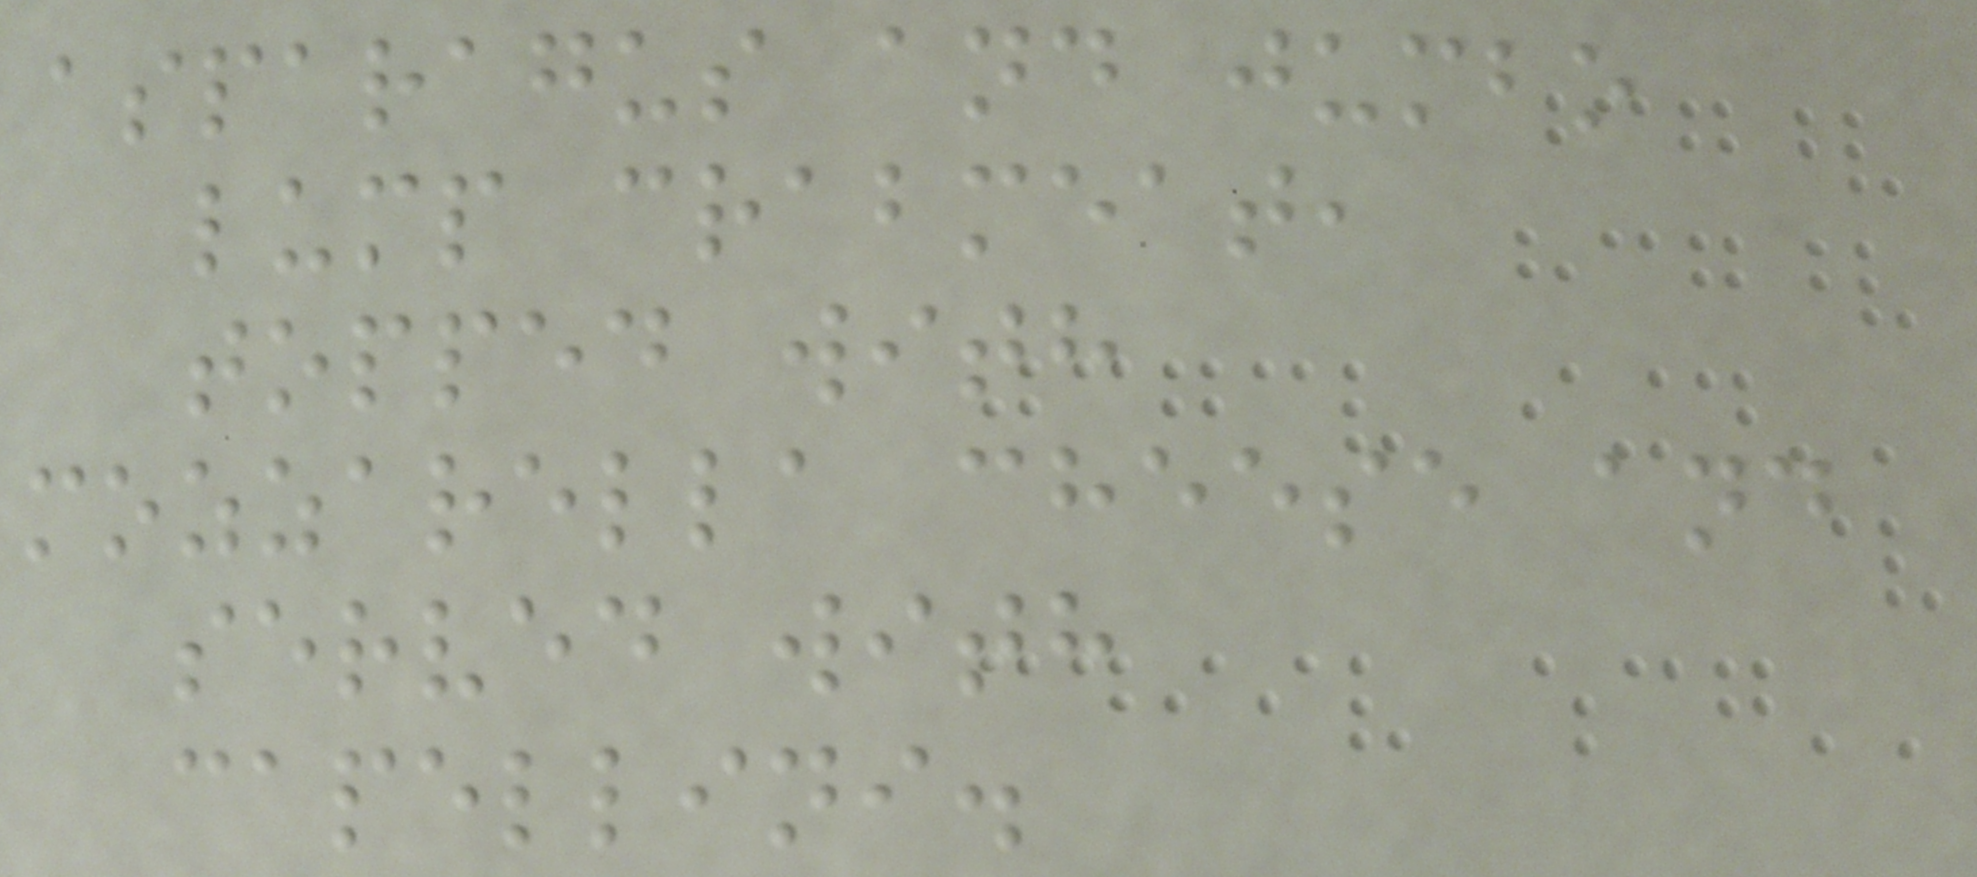asparagus and jumbo
lump crabmeat,
topped with
mozzarella cheese and
served with
capellini.
